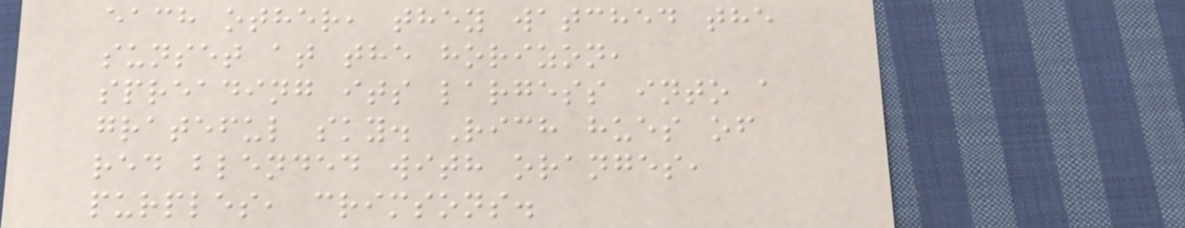each other, they watched the
sunset at the horizon,
spreading its largess into a
grateful sky. Rich hues of
red blended with oranges,
purples, crimsons.
